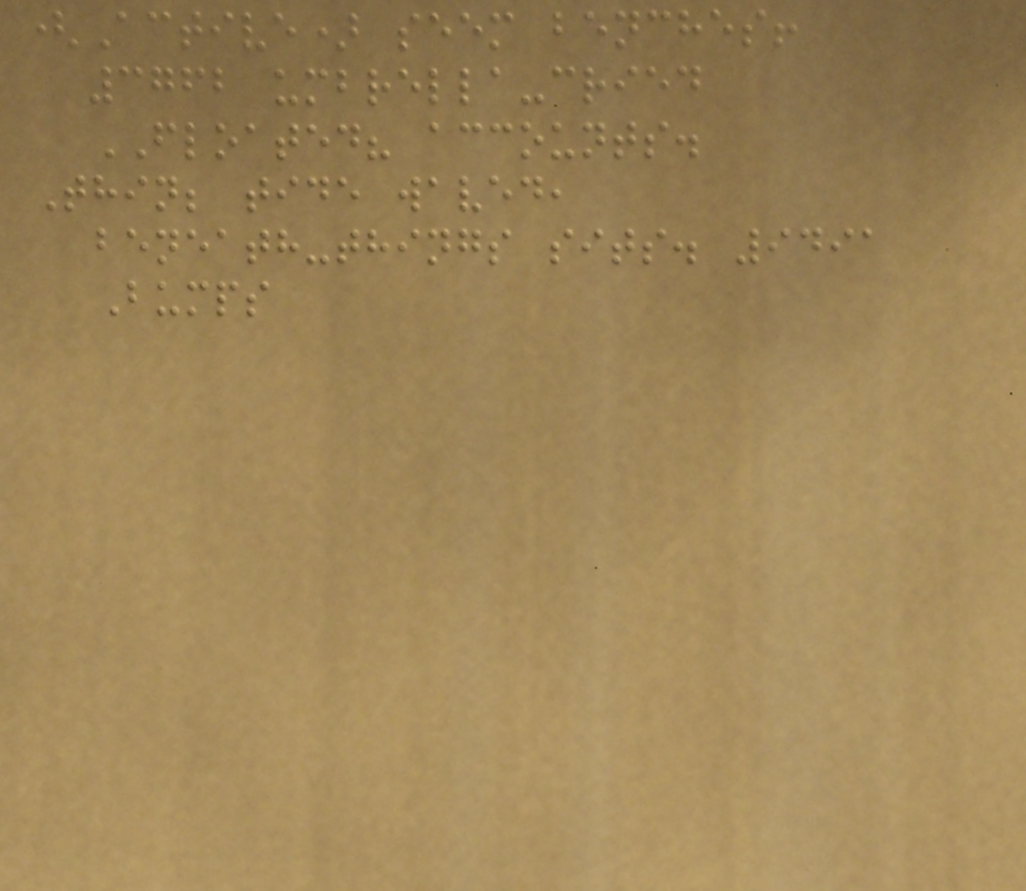(Active) seem benches!
3762 umbrella-cried
FLOATED? accounts.
Thin; tide waved,
beneath-things sits. 9491
Bumps
